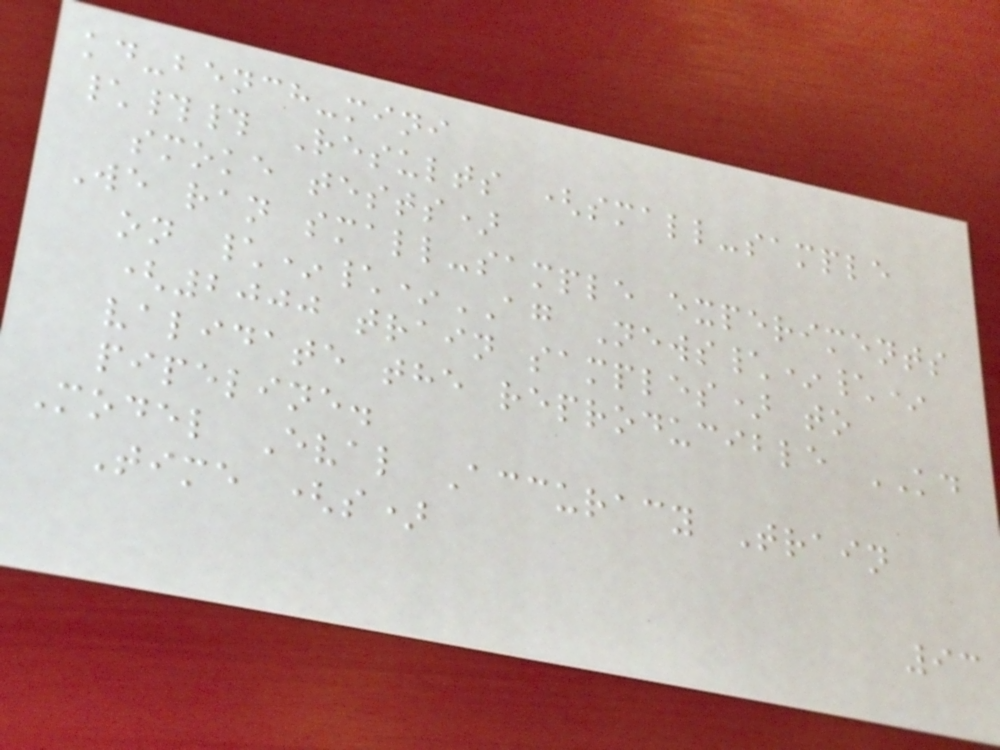kd-bench-mini
\## Results (small-sample
smoke tests)
We ran small-sample experiments
on \*\*AG News\*\*
(2000 train samples) to
validate the reproducible KD
pipeline.
Model Eval Accuracy Train
Time (s)
93
